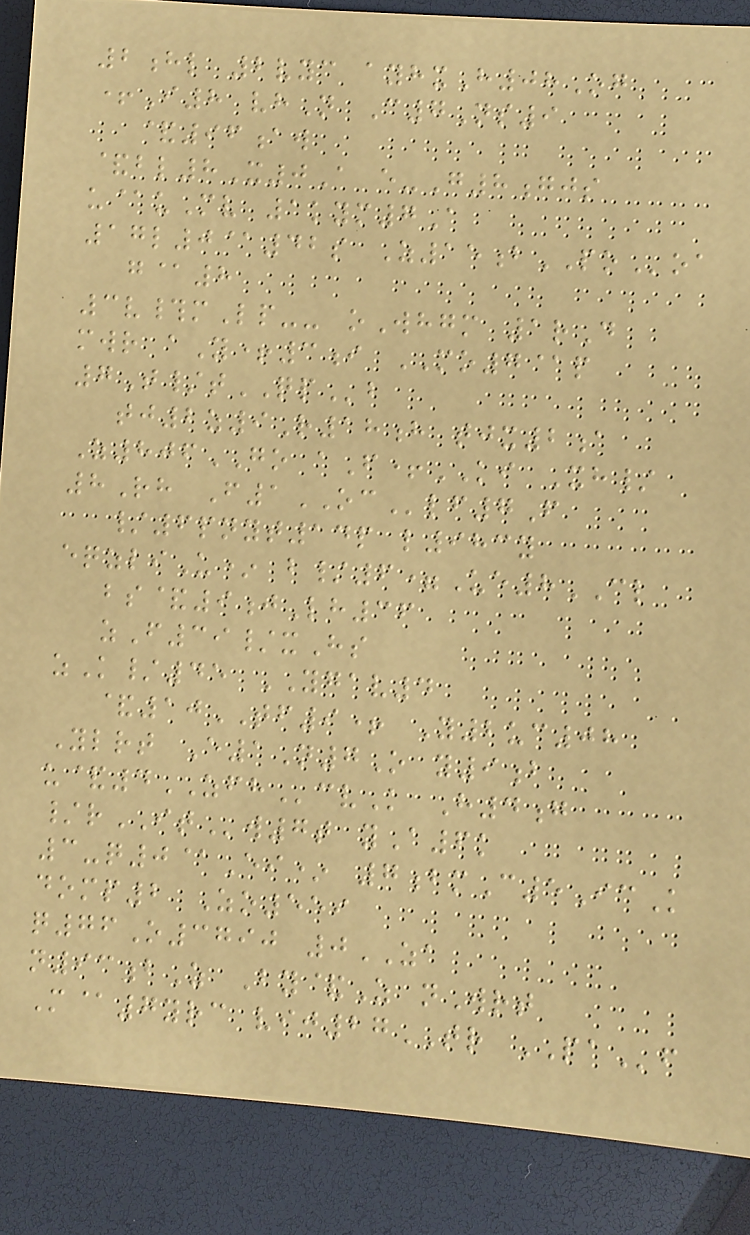2hl 2vyc ayhxH08Og
+I8 vhN C7Ns9
&96aw
&bl8X0A e-G8gjs
u@uMv 1kym7A
17l0@42s Z15bPOoa
g@8
3v#mLp-- oWhgm 1rD
mwr aY+3i MO7@p
7T/tQPb
tj2z9R18h tjx2a
Z806GO aF+KI Xh/
8Rh F1OClf7F
/6pnyt14p l983y
eqzliU* b/6=Ue8CL
bs&9jLh36
zF39/xHs
zK/45 YGAV4
&10TF9+ Y2uc08
Ylrt E1N7O y9b
u&4ZFHcvK H4g
/rITw7t yA6k
3-q0@Ei* 7bmC5IcK
domp2 Zo559
q76O3790 0ZA
n93bZ By&Z nWrt
M@7yrc vij27TR PAf
